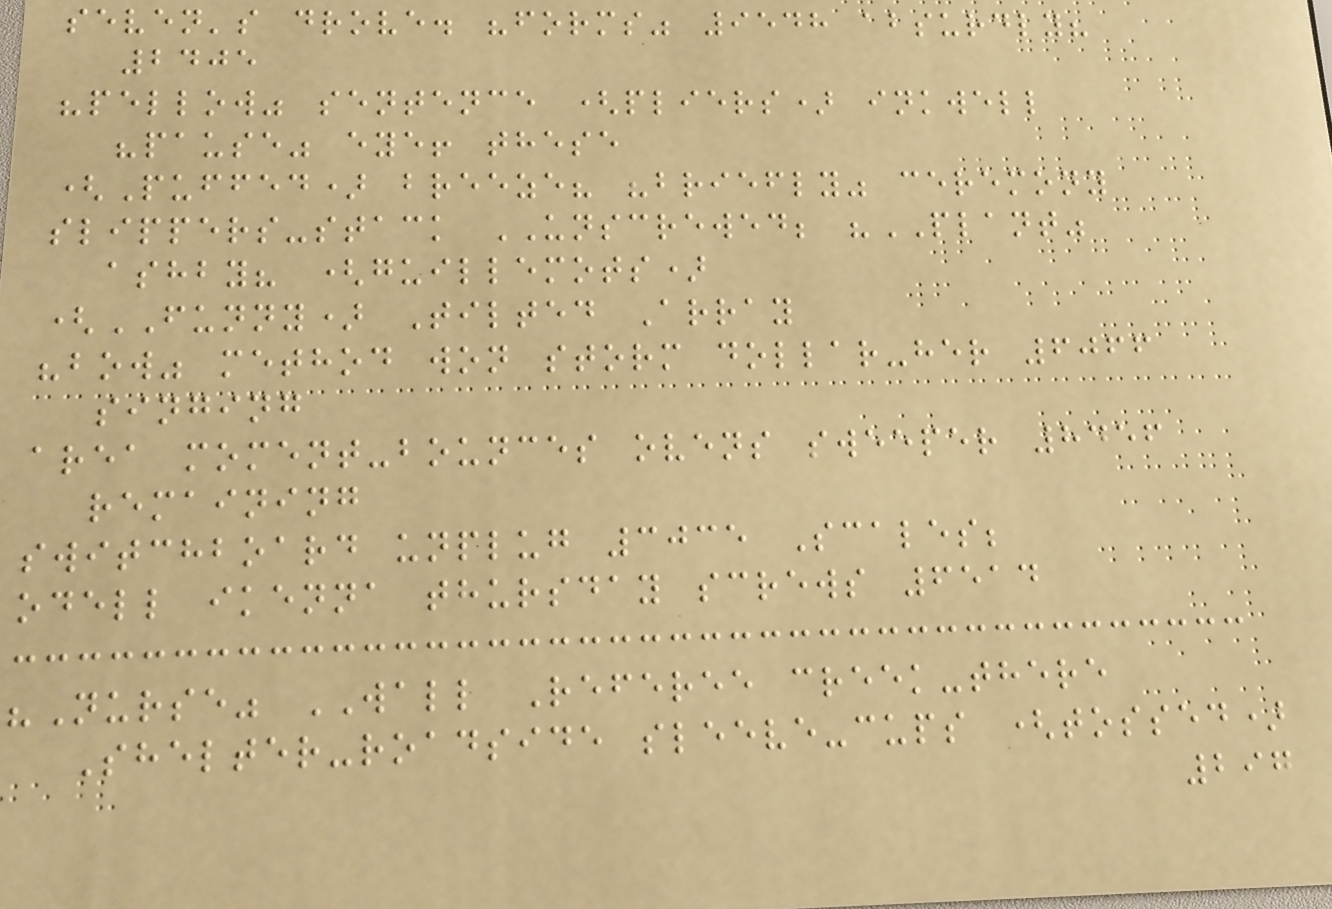seven's drove. "forms" 9548 absurdly?
2405
"pellow" sentence (pliers) inkwell
"pause" eye! these
(Puffed) breeze? "briefly" ceremony
slippers-stack UNSCREWED; "PLANT"
ashby? (guillemots)
(FUNNY) Tilted Array
"bow" method won storm dollar-her 6066
singing
area moment-bounces ovens sweeper 8456
remaining
switchboard unplug 3035 Scales;
odell ikenna thursday screws 6514
"Nurse" WALL Referee creek-there
Shelter-roadside sleeve-cups (tossed)
297
